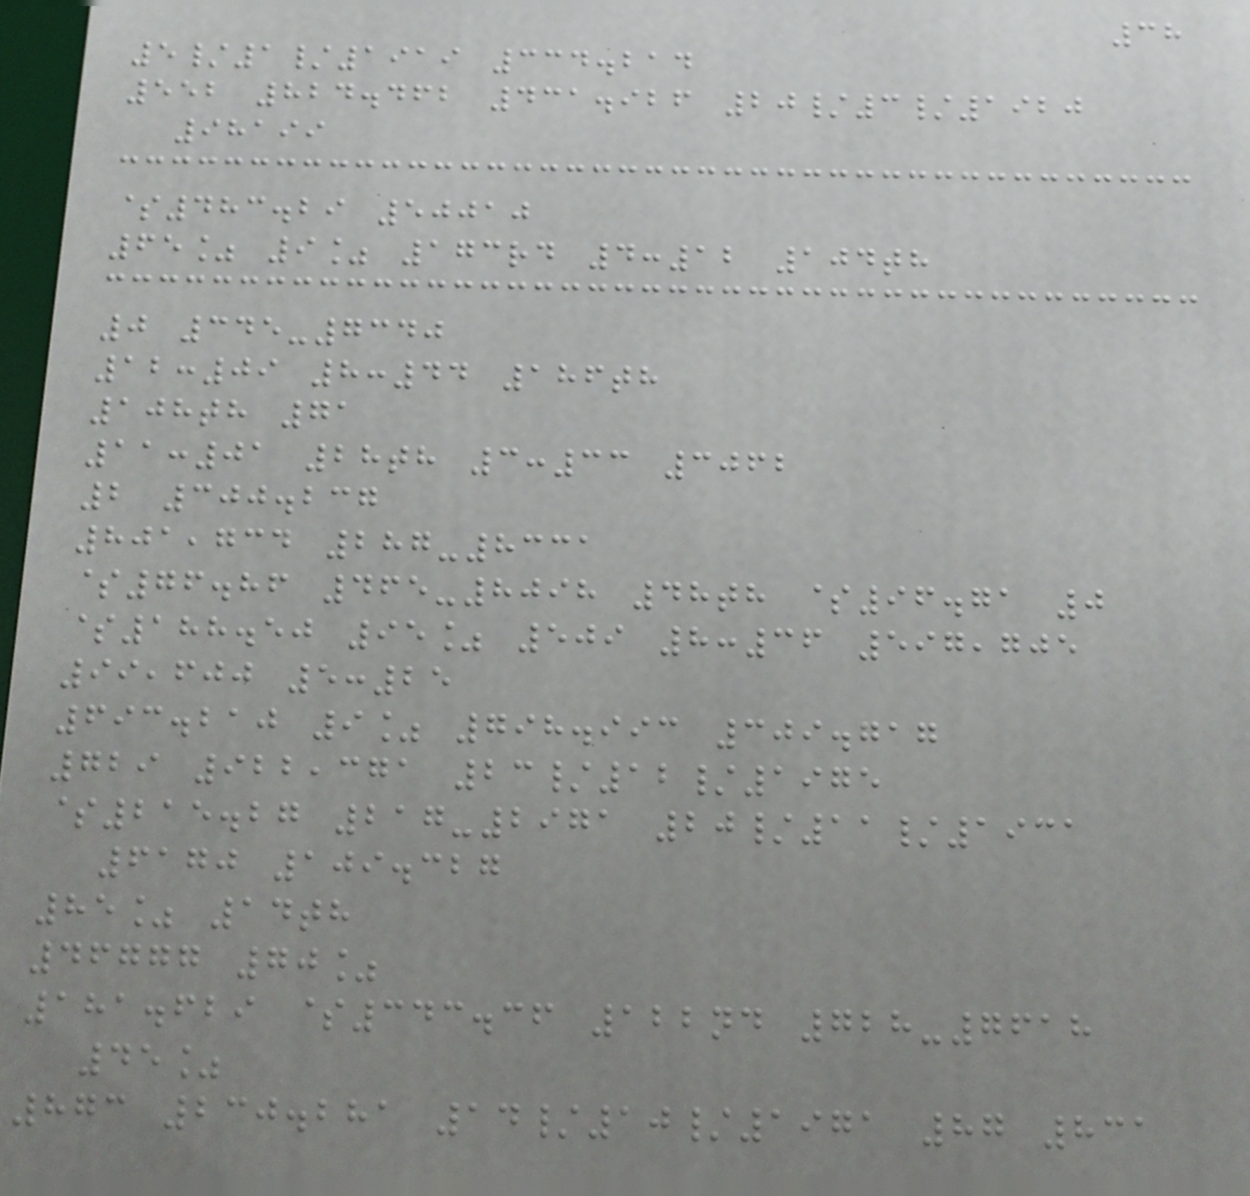38
5/1/1919 334.214
552 824.462 431.926 20/3/1920
98199
$483.29 50010
65% 9% 173rd 4:12 104th
0 345-7340
12:09 8:44 186th
108th 71
11:01 28th 3:33 3062
2 300.237
801,734 287-8331
$76.86 465-8098 48th $96.71 0
$188.50 95% 509 8:36 597,705
99,600 5:25
693.210 9% 798.993 309.717
729 922,371 23/12/1975
$215.27 217-2971 20/11/1931
6170 109.327
85% 14th
46777 70%
181.629 $343.36 122nd 728-7618
45%
873 230.281 14/10/1971 87 831
